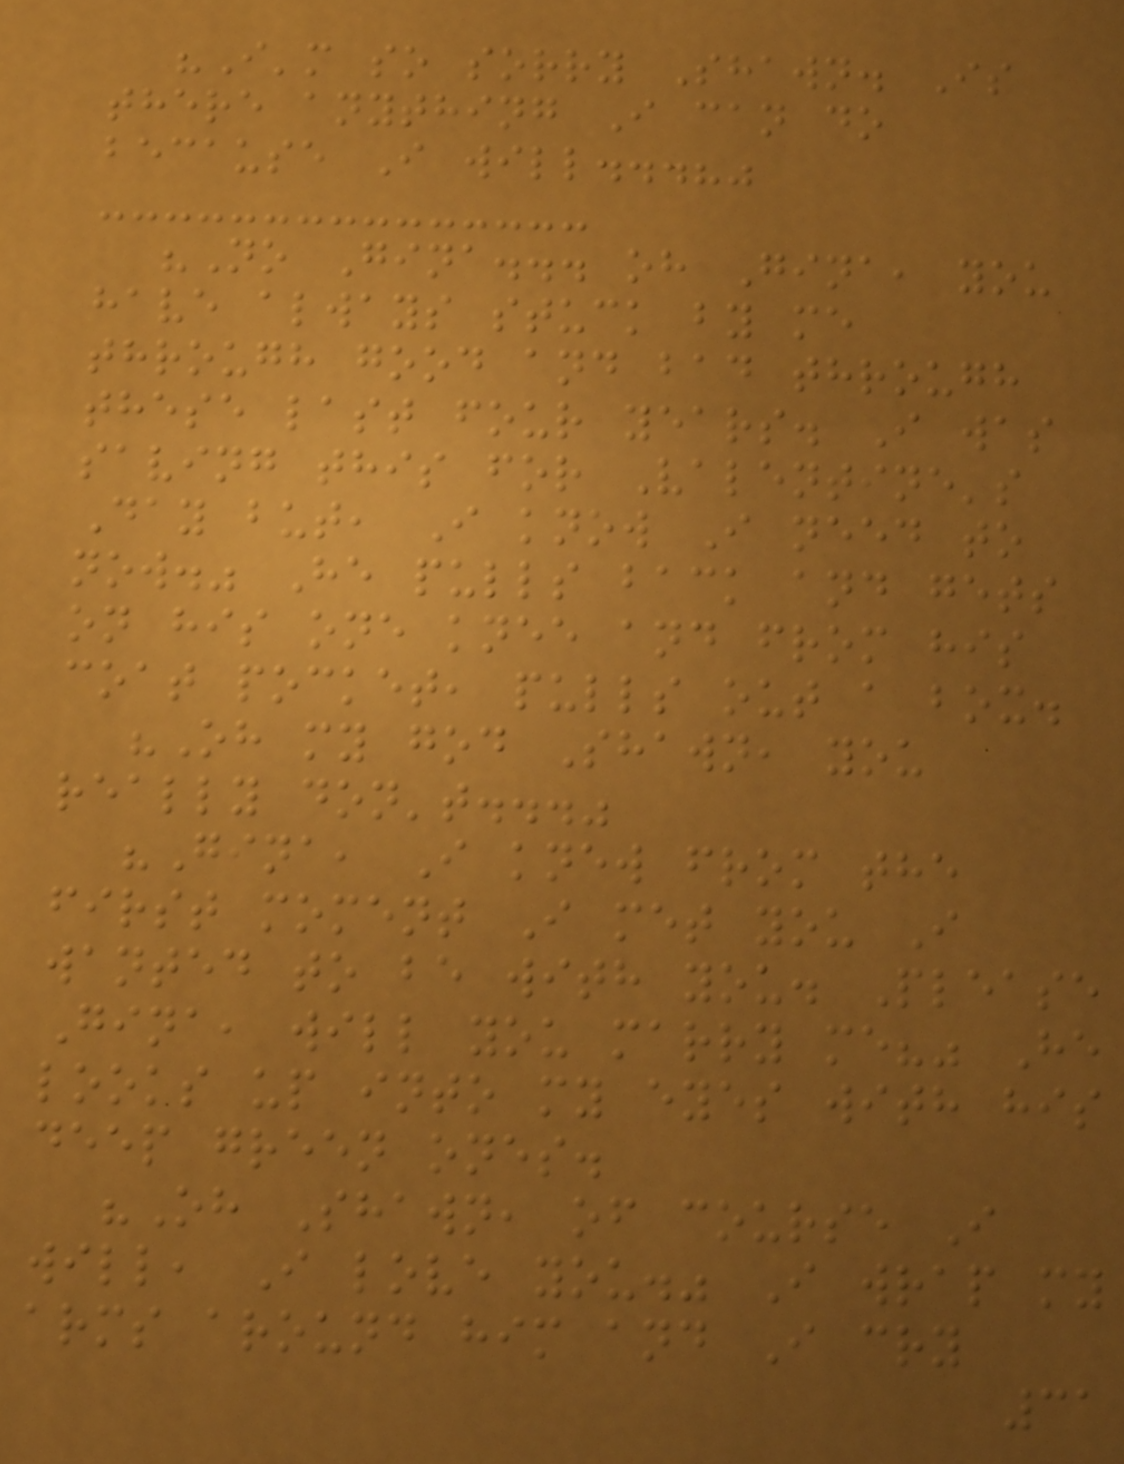"I'm so sorry Shawn. Is
there anything I can do
because I will...?"
"No Gina... oh Gina, you
have always stuck by me
through good and bad through
these last four years. I was
saving this for Valentine's
Day but, I know I need to
now." He pulls back and gets
on his one knee and from his
coat pocket, pulls out a box.
"Oh my god Shawn, you
really don't..."
"Gina, I knew from the
first moment I met you I
wanted to be with you. Please
Gina, will you marry me?" He
looks up into my eyes with his
deep green ones.
"Oh Shawn, of course I
will, I love you." I wrap my
arms around him and I cry
31
